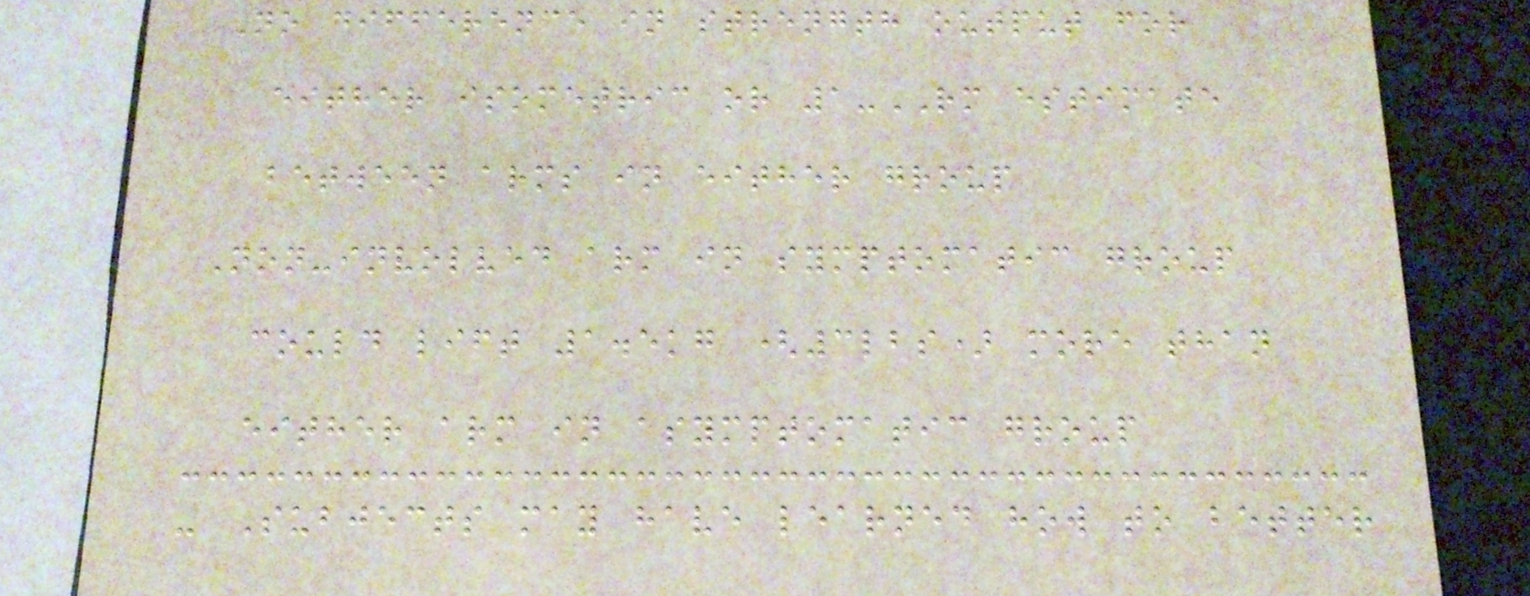No difference in strength output for
either isometric or 1-RM estimate
between arms in either group
Non-involved arm in symptomatic group
could lift 1.5kg (3lbs) more than
either arm in asymptomatic group
- Subjects may have learned how to better
